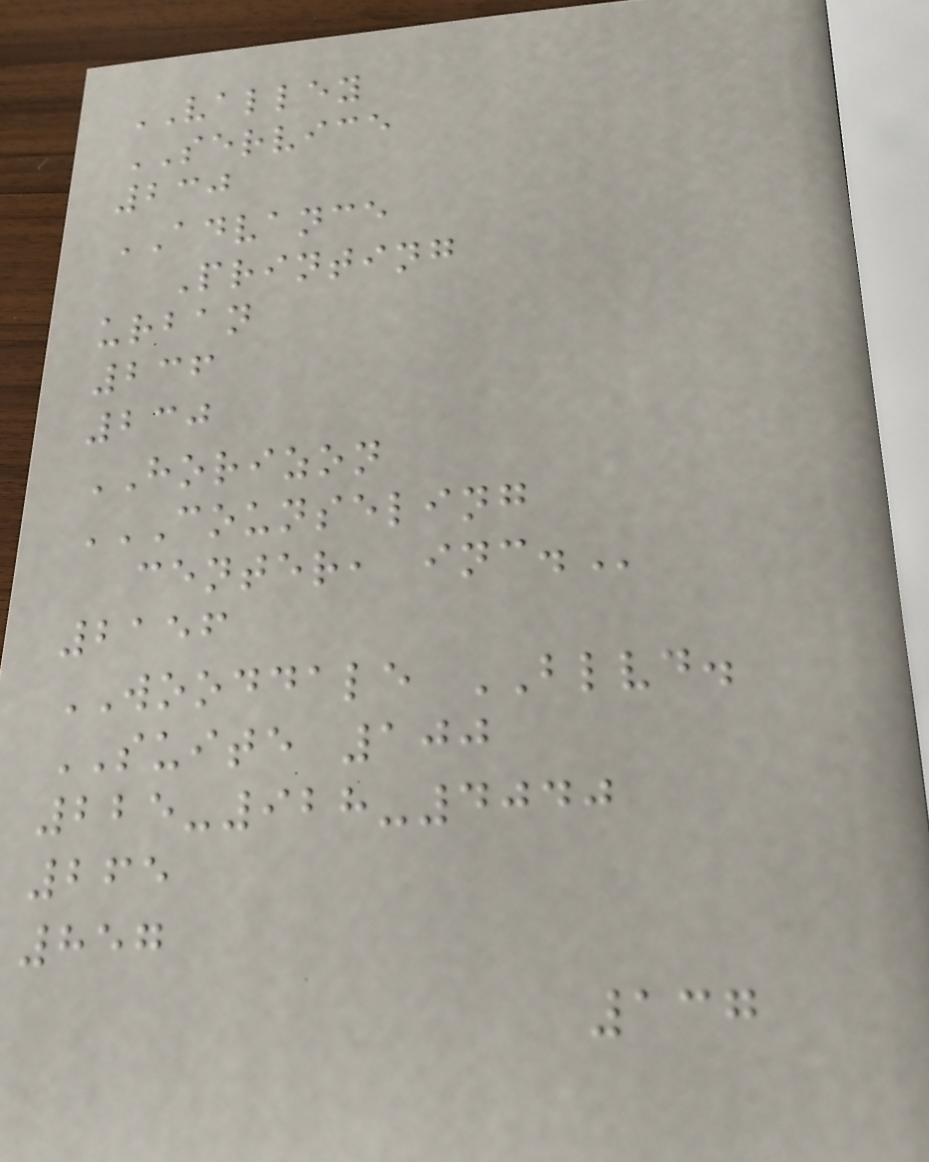VALLEY
SERVICE
230
ADVANCE
Printing
urban
236
230
HORIZON
COUNSELING
CENTER, INC.
2156
WOODDALE BLVD.
SUITE 100
225-928-4040
265
857
137
